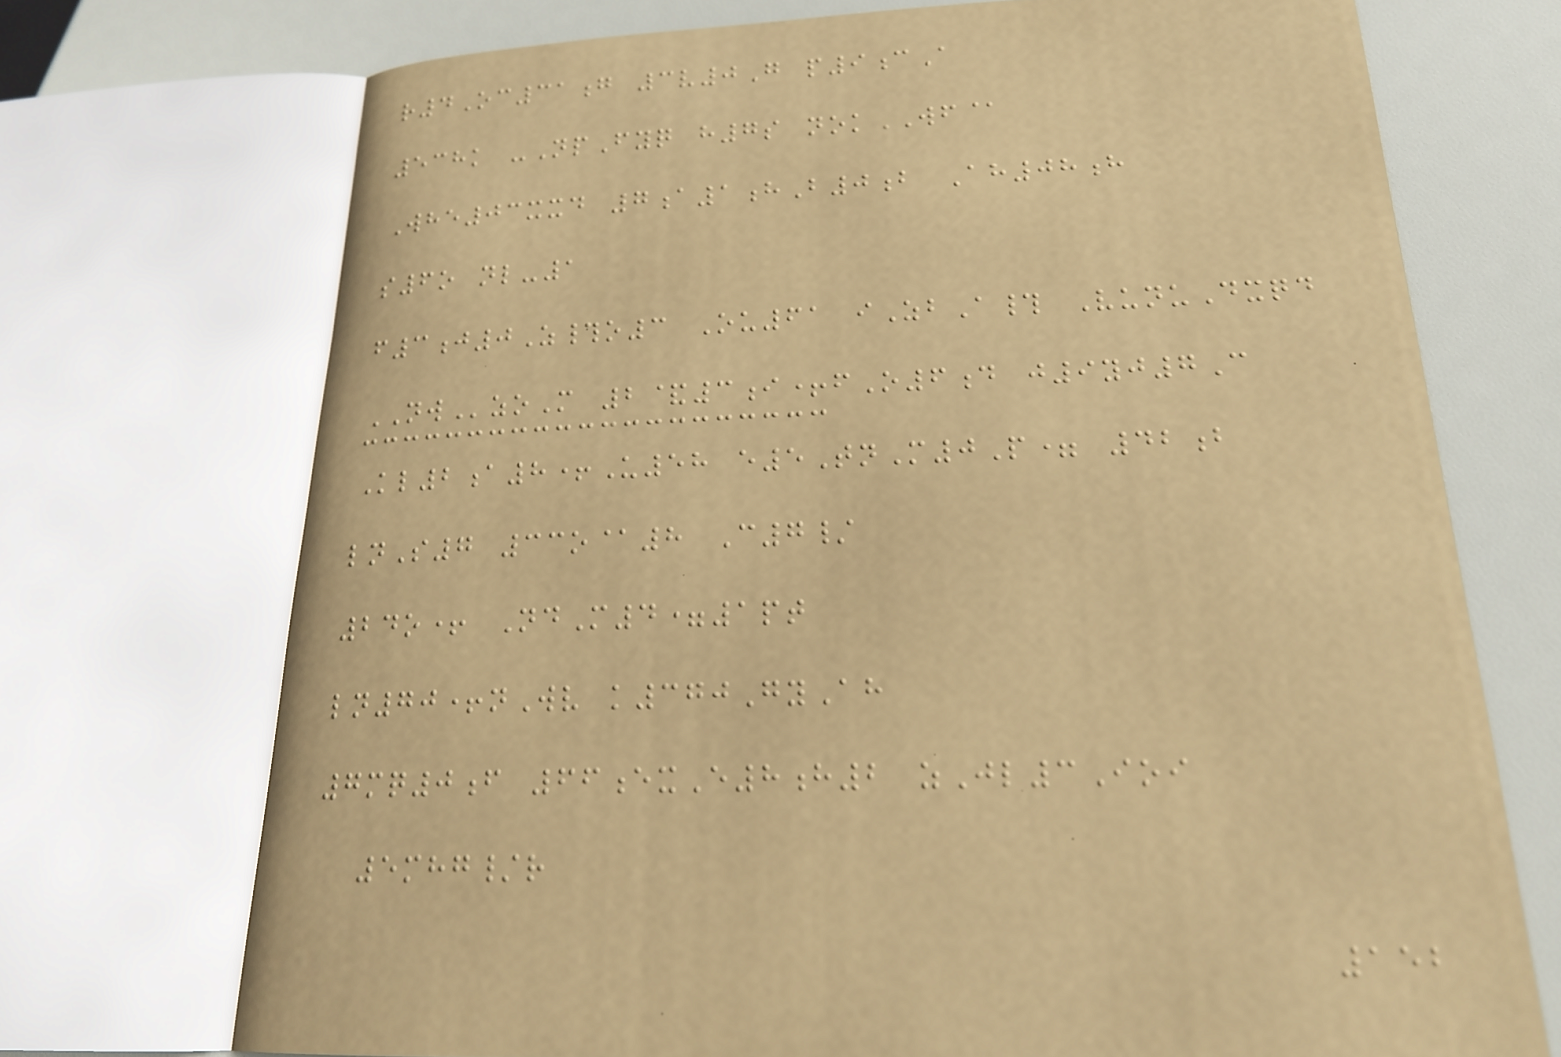r4Oc31g 3v0G p9cA
538k -NpFyq h7s nokWF@
Whe03xxd 7a1hB0b Ah08h
s6o nl-1
f3j0Z#o3 Ou61 iZbA# VunuDxqd
NWzoM 2&3i+fO6d j9yj7C
Kl2a8+U58 e5TnM0P= 42b
lnS7 33o@8 C7/
24o+ NdM4=1pt
ln70+nWv k370GyAh
7mq0f 66exE8h2 zJl3Ioi
5mhg/r
152
